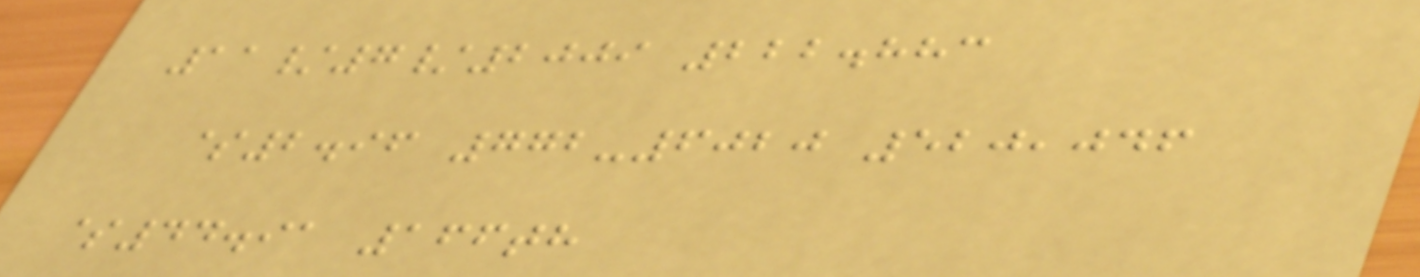11/7/2009 222.883
$2.96 772-6020 520,046
$44.91 166th
